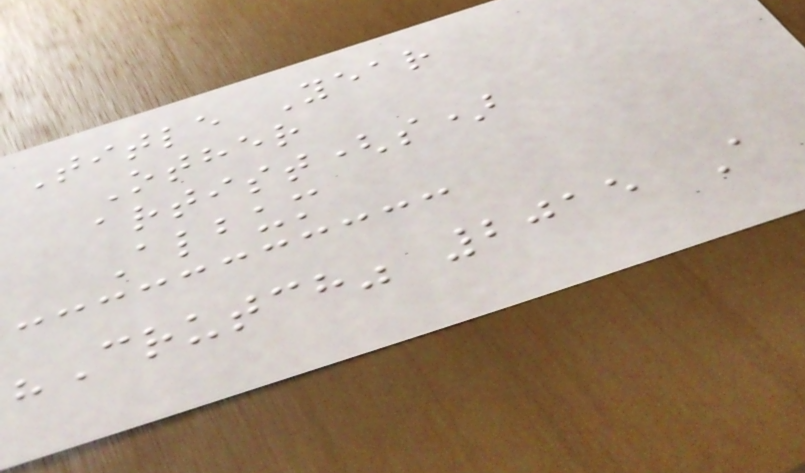Title Year
Other
artist(s)
Album
"Crutch" 2015 A
